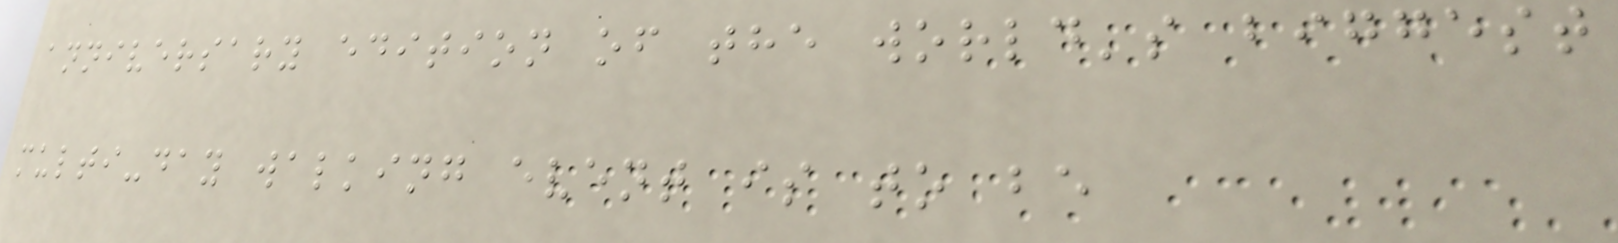anniversary edition of the world's biggest
multi-day walking event is to be
